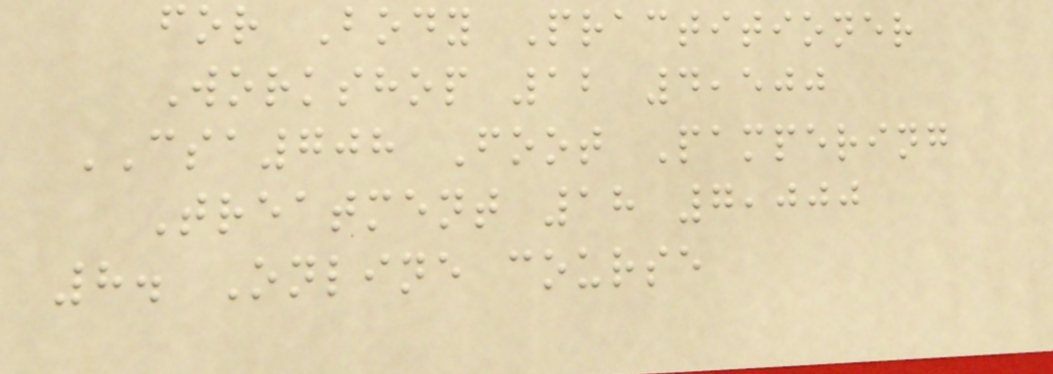for Body Practitioner
Workshop 12 4,500
CSA708 Foot Pampering
Treatment 18 7,000
8. Online course
